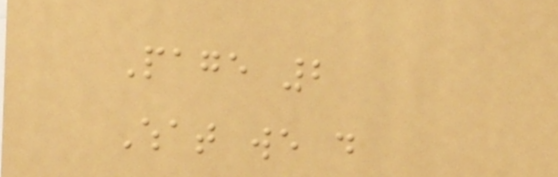Page 2
What we do
